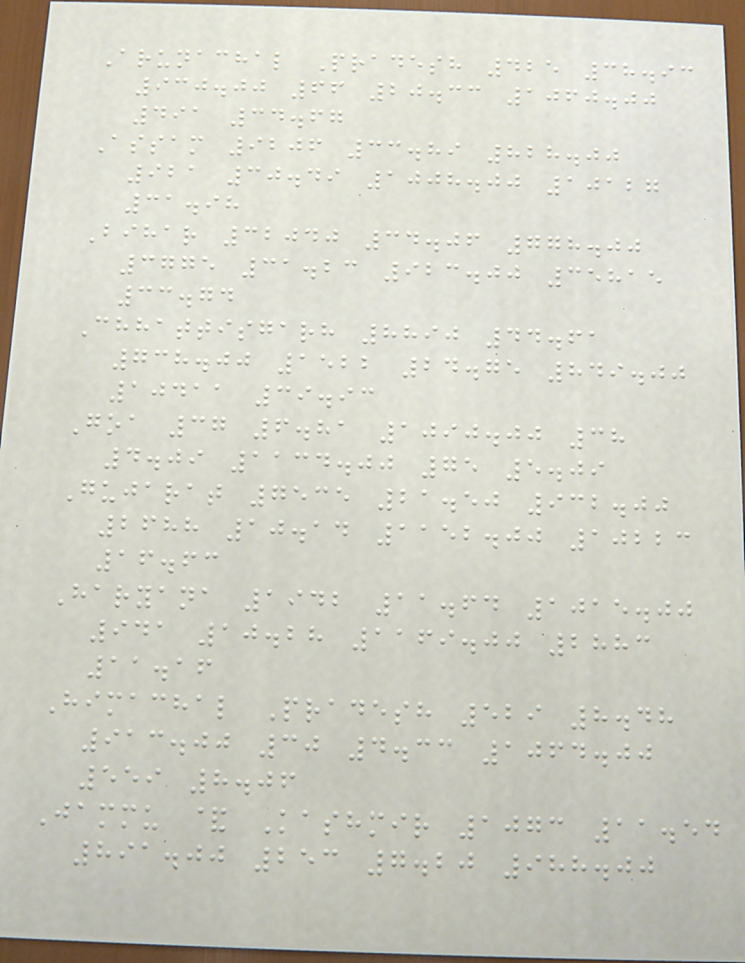Arunachal Pradesh 425 38.93
930.00 66 20.33 1060.00
491 34.67
Assam 9206 33.89 828.00
921 30.49 1008.00 10127
31.98
Bihar 32040 34.06 778.00
3775 31.23 923.00 35815
33.74
Chhattisgarh 8890 44.61
738.00 1522 24.75 849.00
10411 39.93
Goa 37 6.81 1090.00 38
4.09 1134.00 75 5.09
Gujarat 7535 21.50 932.00
2688 10.14 1152.00 10223
16.63
Haryana 1942 11.64 1015.00
941 10.28 1169.00 2883
11.16
Himachal Pradesh 529 8.48
913.00 30 4.33 1064.00
559 8.06
Jammu & Kashmir 1073 11.54
891.00 253 7.20 988.00
